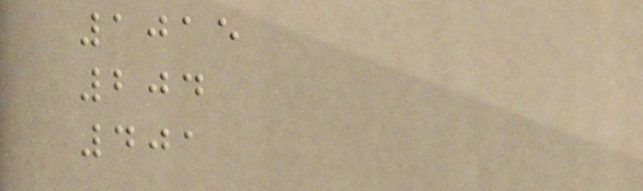1015
204
401
